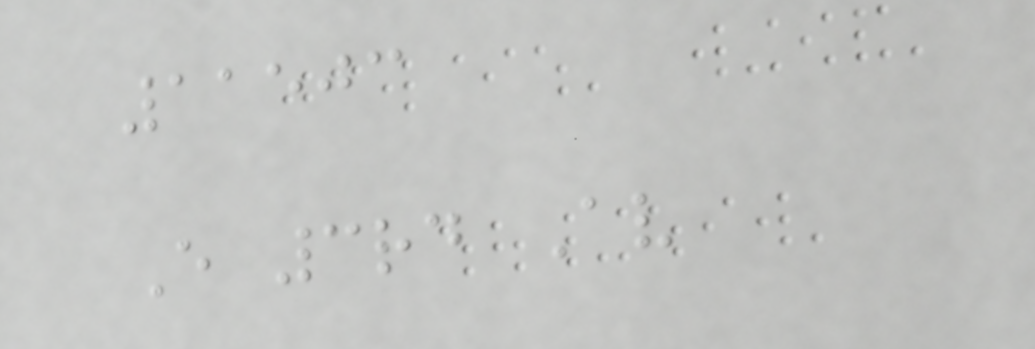11503
E 3rd Av
